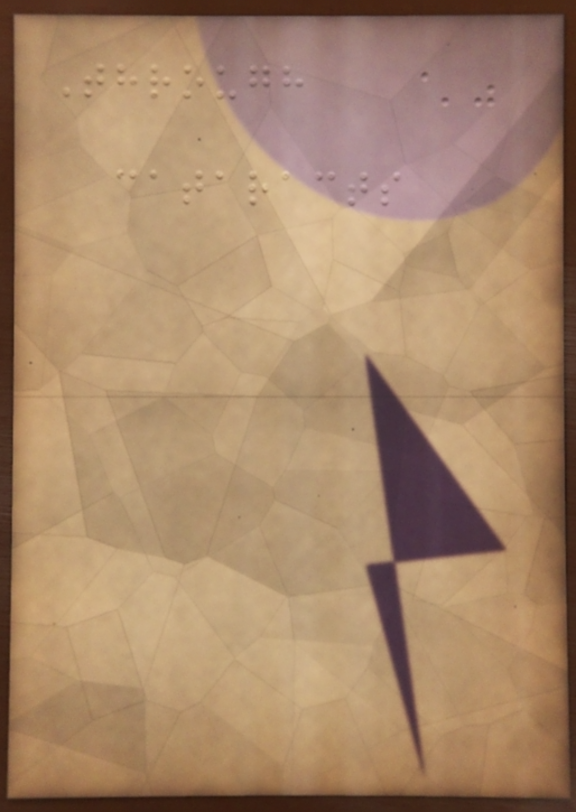Through
cataracts
